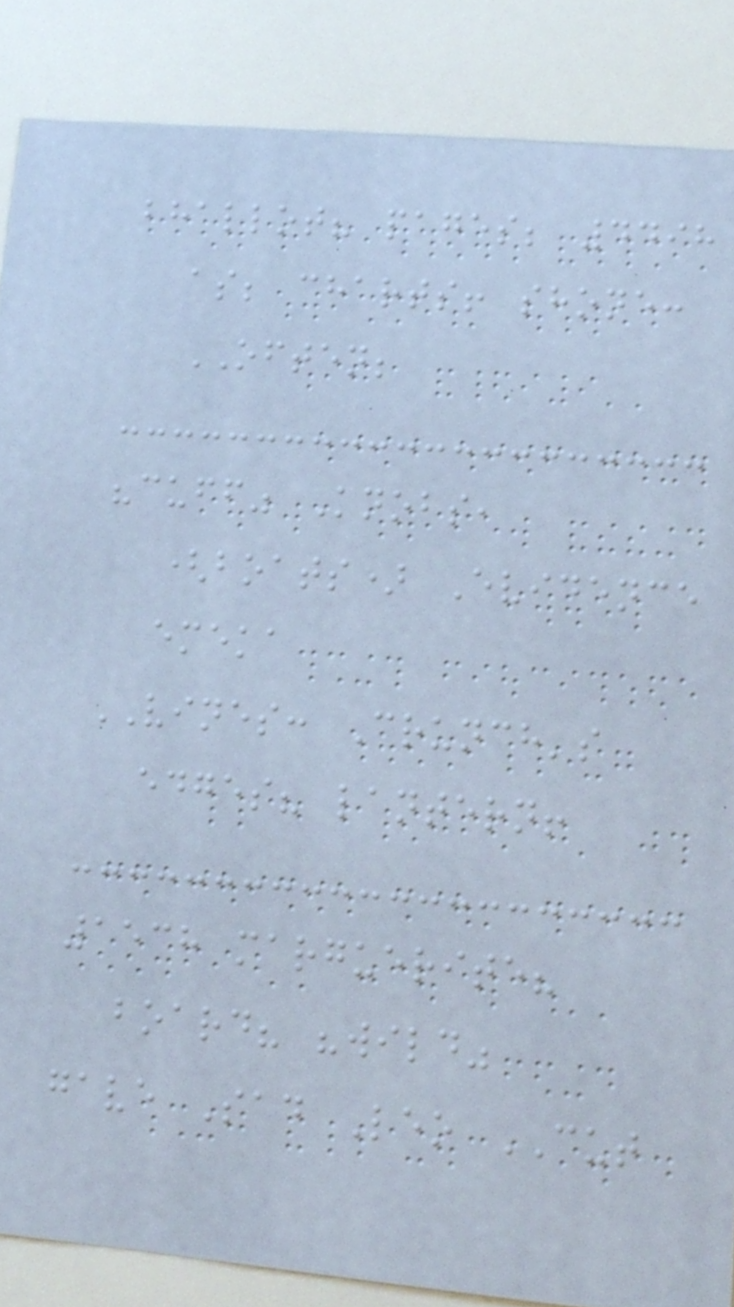bhallot? pages; 4498
as; charts! shone:
OFTEN;
"cuff" Knobs,
(boats) Evidence
emeka
VINES: Crunch's
edges? lantern!
1538 marguerite?
board? "wild"
gave Sad Leo CUT
